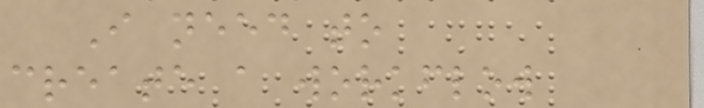I need to
create a workflow
